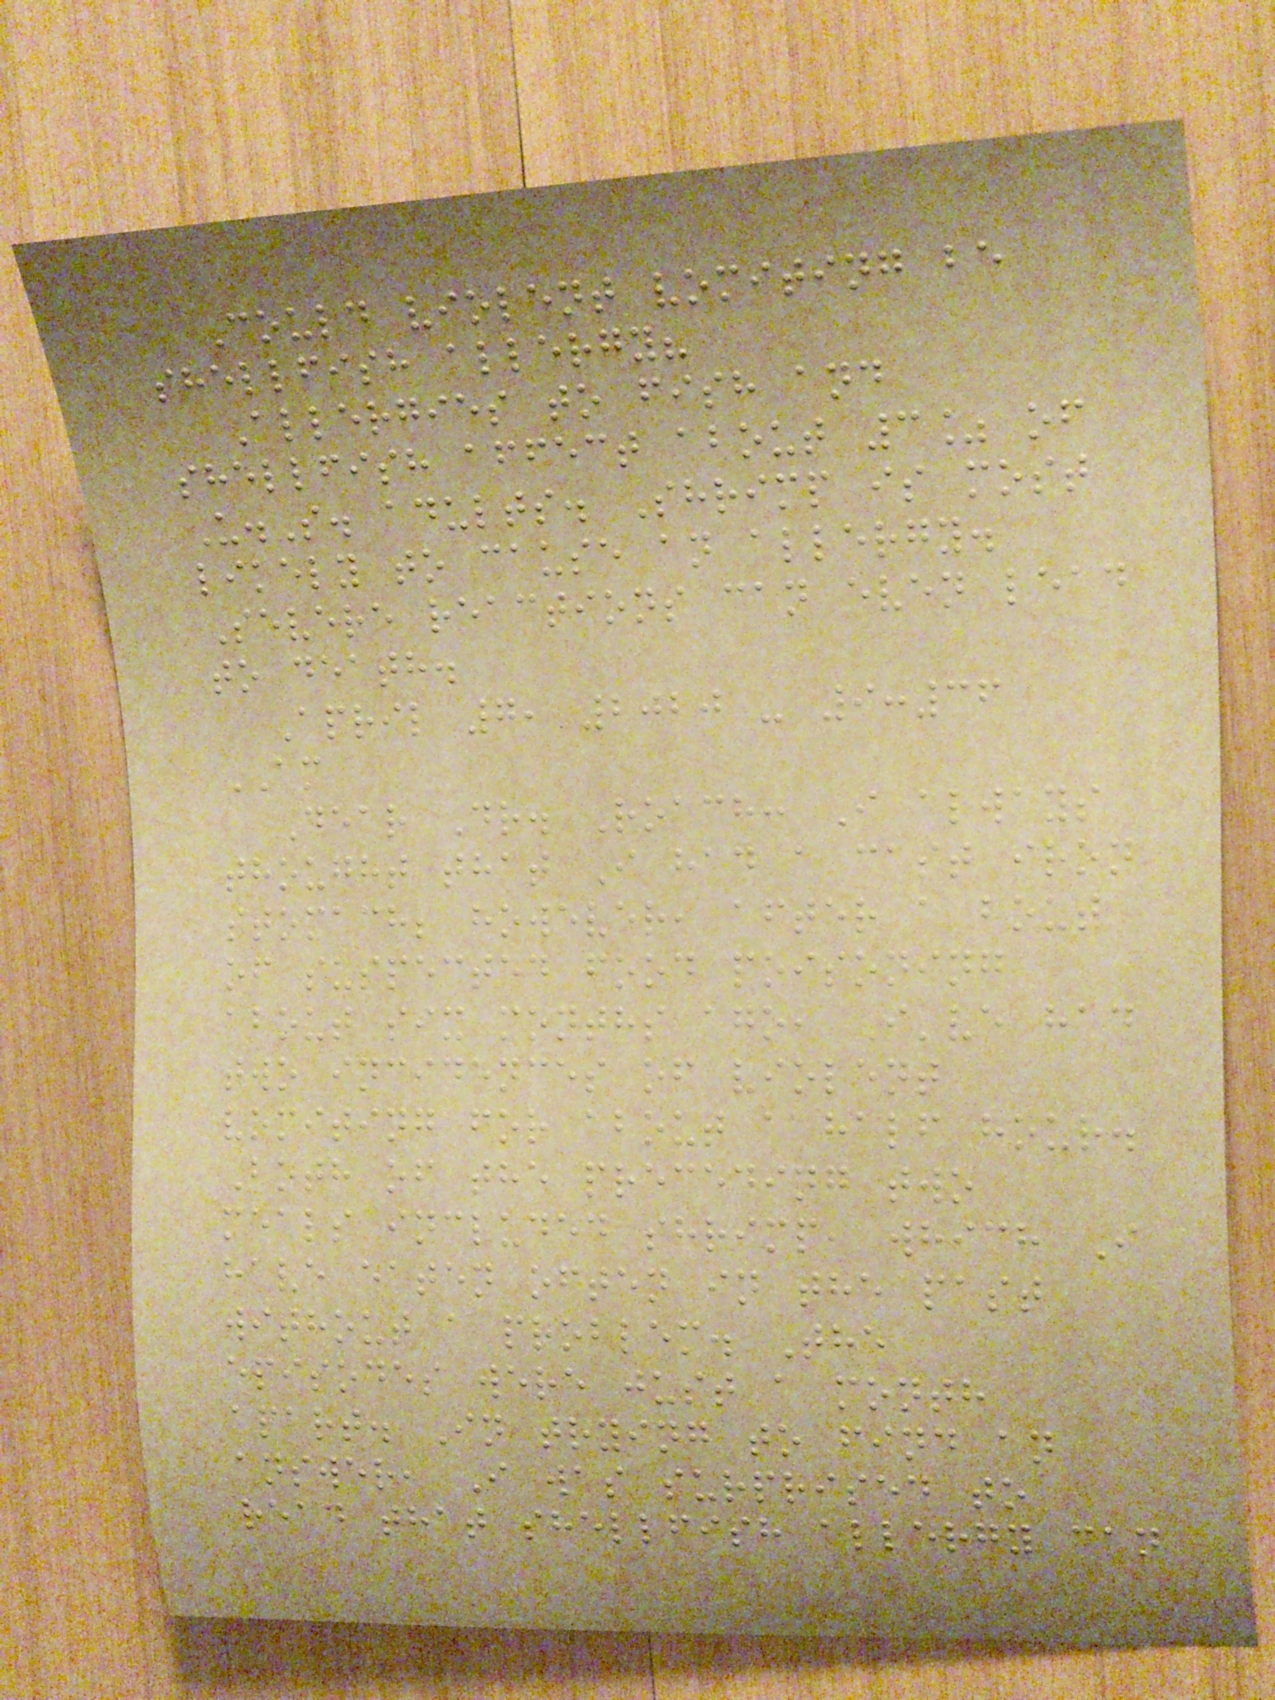Could violent vomiting be
shellfish allergy?
Allergies to fish and
shellfish affect about 3% of
U.S. adults. Shrimp is most
likely to cause an allergy.
Severe reactions can even lead
to death.
April 7, 2020 - 9:36
AM
Dear Dr. Roach: I always
thought that I had a cast iron
stomach; however, after a bout
of suspected food poisoning
about six months ago, I've had
two incidences of violent
vomiting for about a half hour.
Both of the preceding two
meals included shrimp, which I
have eaten often in the past
without a problem. The
episodes were just a month
apart. In trying to find an
answer, I was surprised to
read that shellfish allergy can
